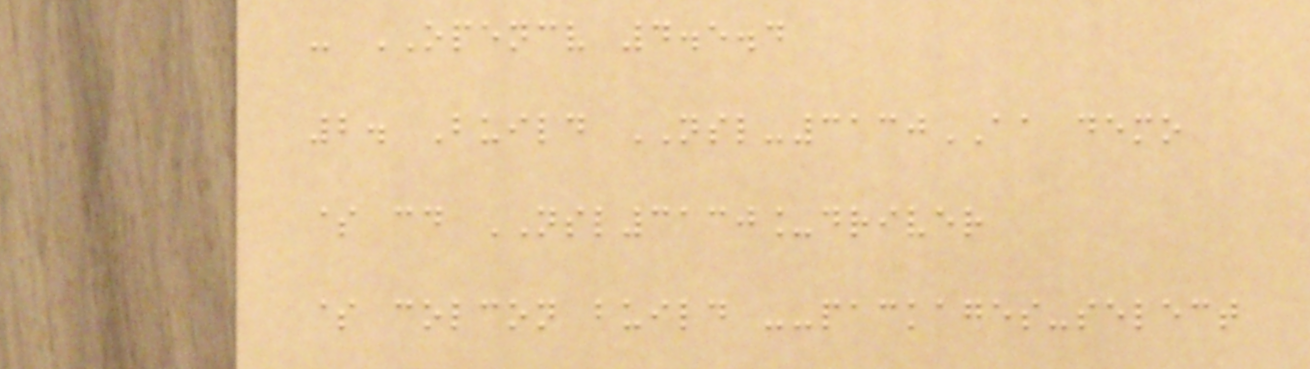- OPENCV 4.5.4
2. Build NSL-3130AA demo
$ cd NSL3130_driver
$ colcon build --packages-select
